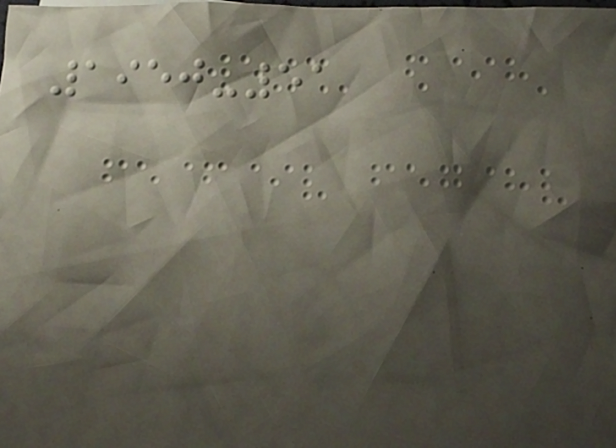1950-51
